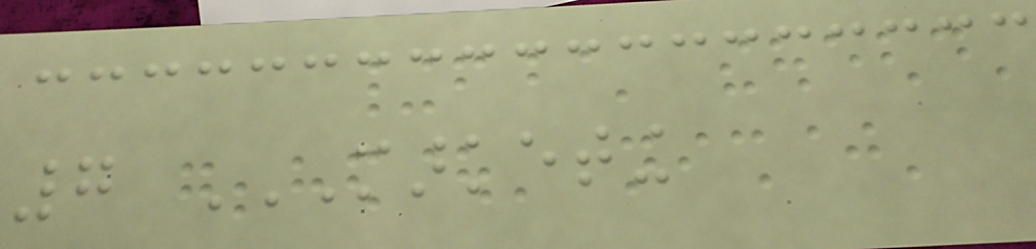7 MARKETING
